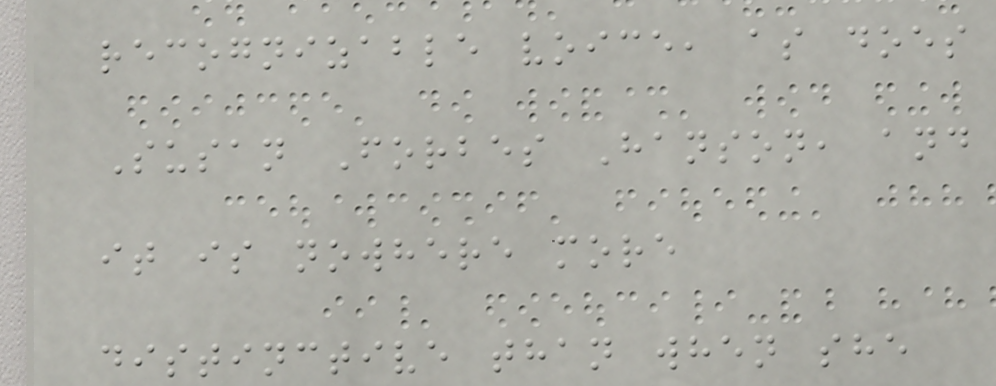recognizable voice, as does
Susan Forbes Hanson, and
it is nowhere more
distinctive than when she
